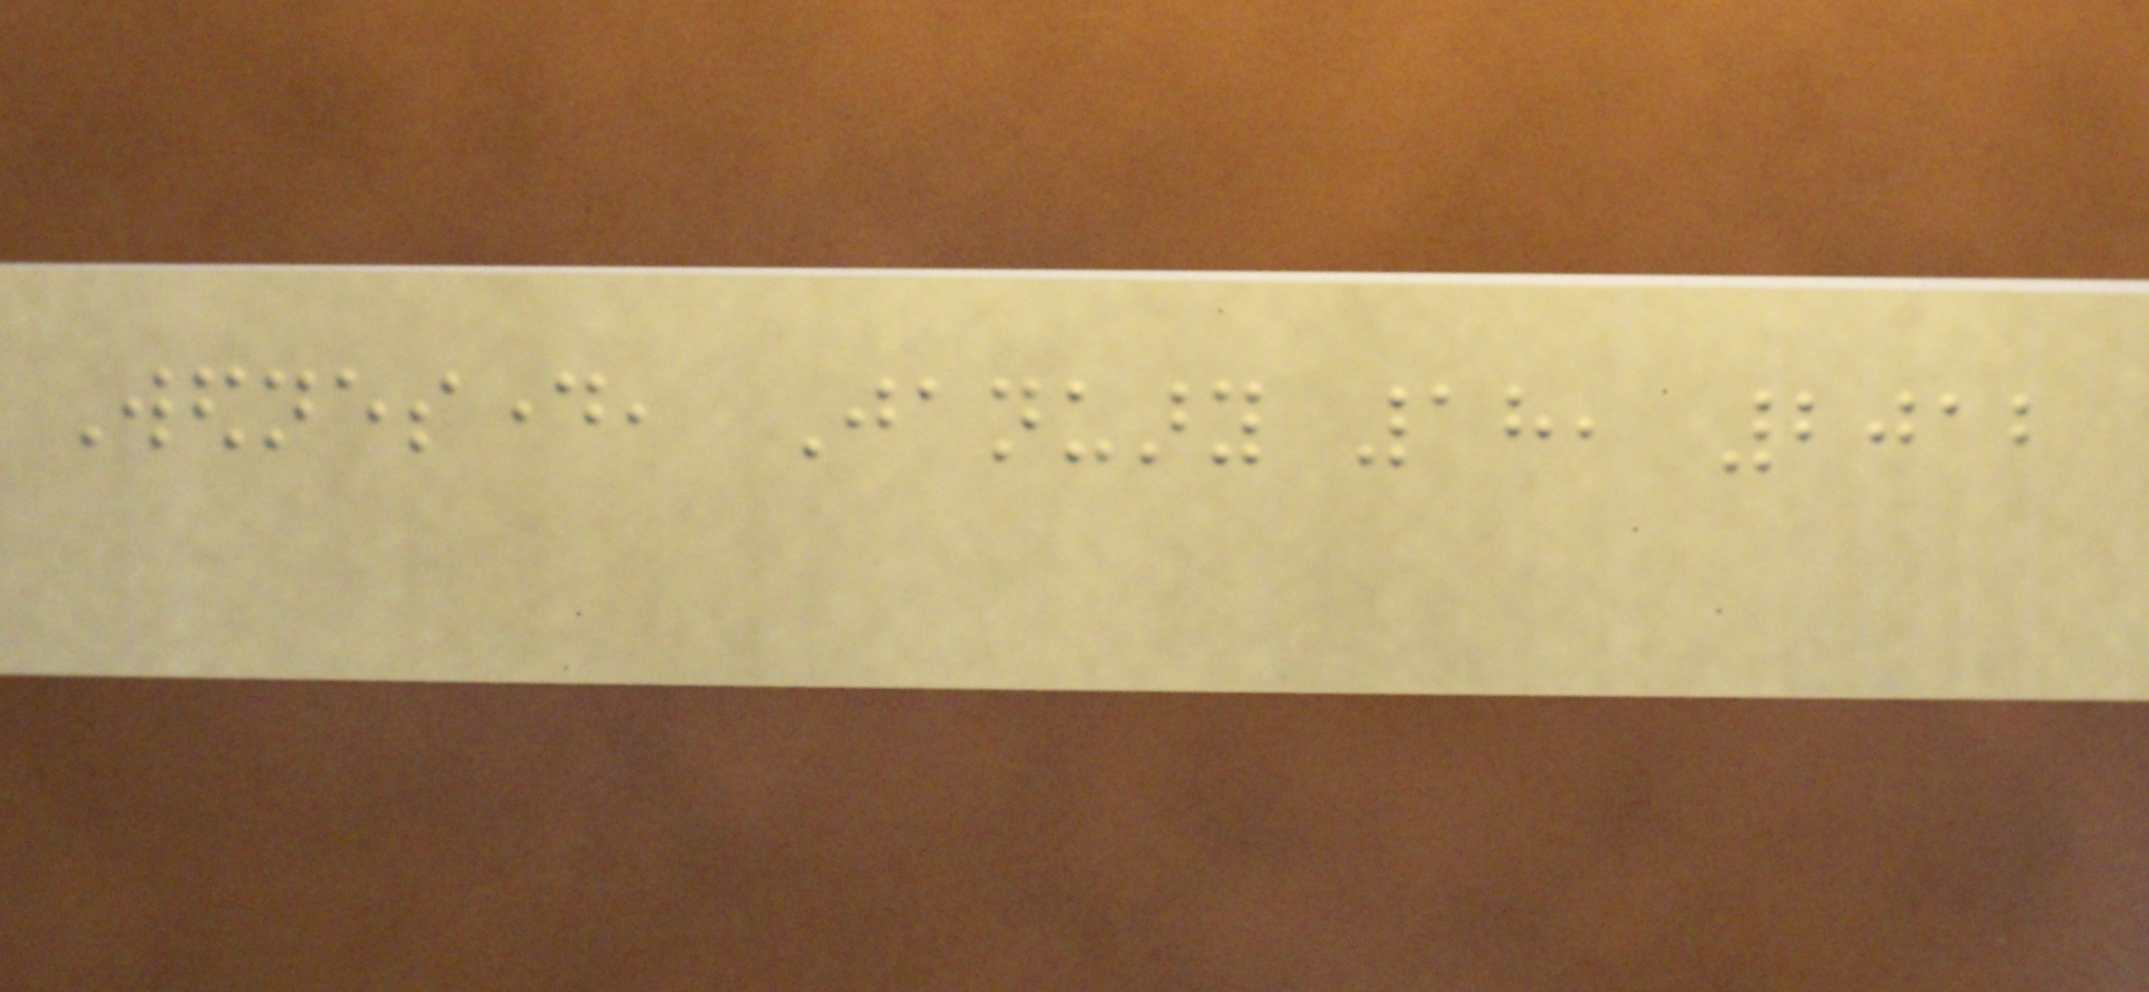Wednesday, January 18, 2012
